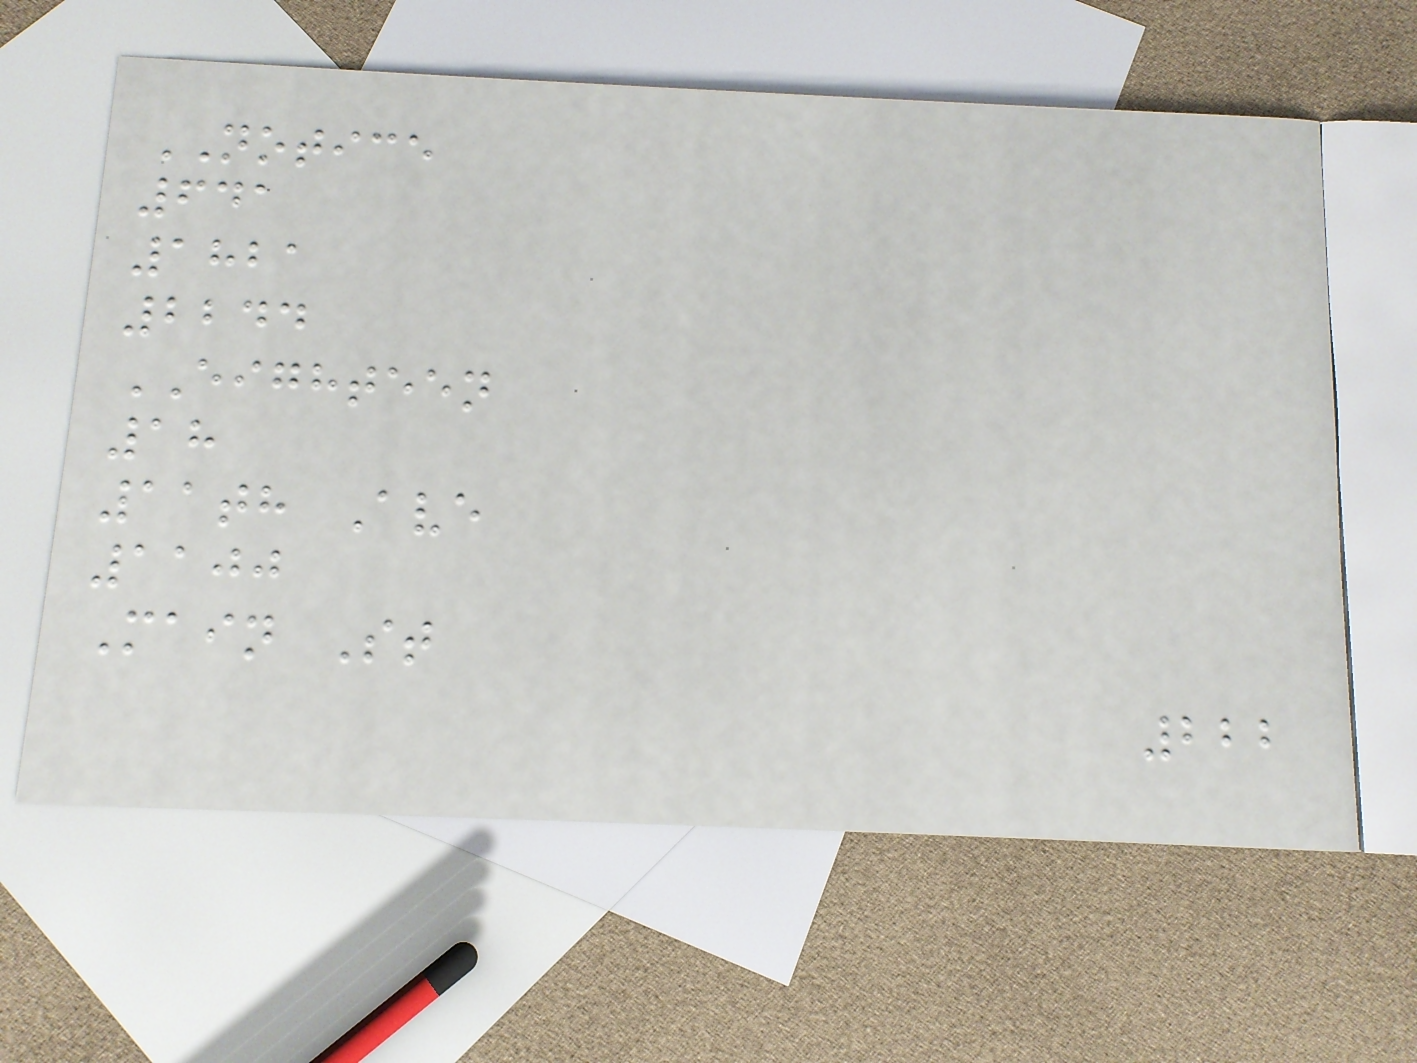NOTICE
641
1821
2244
EIGHTEEN
18
11th Ave
1100
Main St
222
